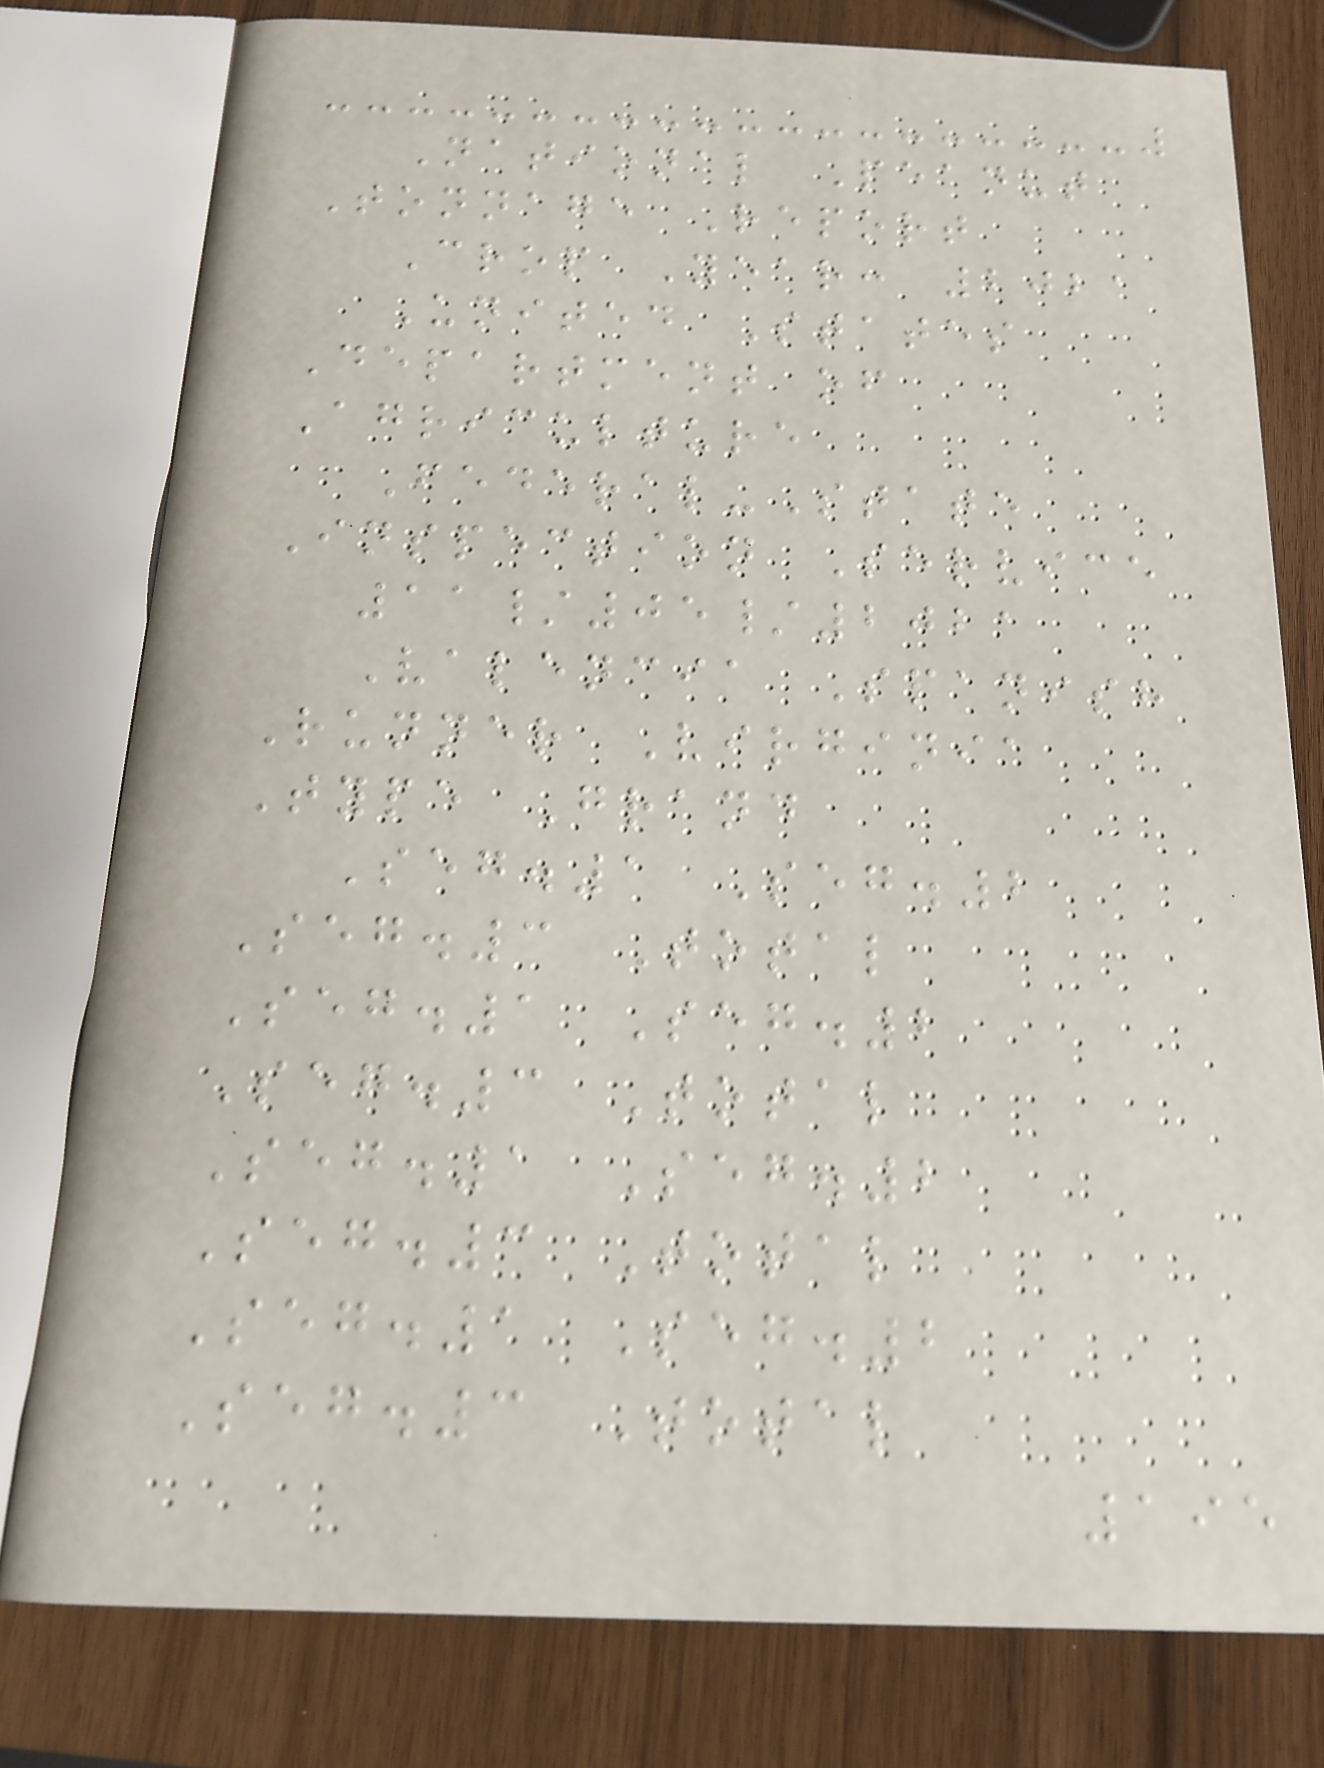National Peanut
Tonnage Report
Crop Year: 2021
United States
Department of
Agriculture
Federal-State
Inspection Service
11/05/2021
Valencia Spanish
Runner Virginia
Type Grand
Seg.1 Seg.2
Seg.3 Total
Seg.1 Seg.2
Seg.3 Total
Seg.1 Seg.2
Seg.3 Total
Seg.1 Seg.2
Seg.3 Total
195
